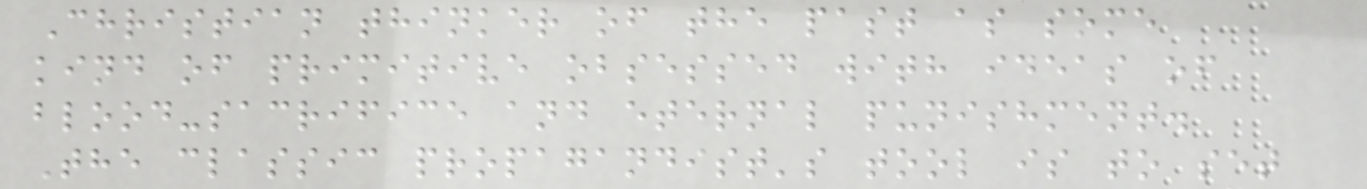Christian thinker of the past as some
kind of primitive obsessed with ideas of
blood-sacrifice and eternal punishment.
The classic propagandist's tool is to set
